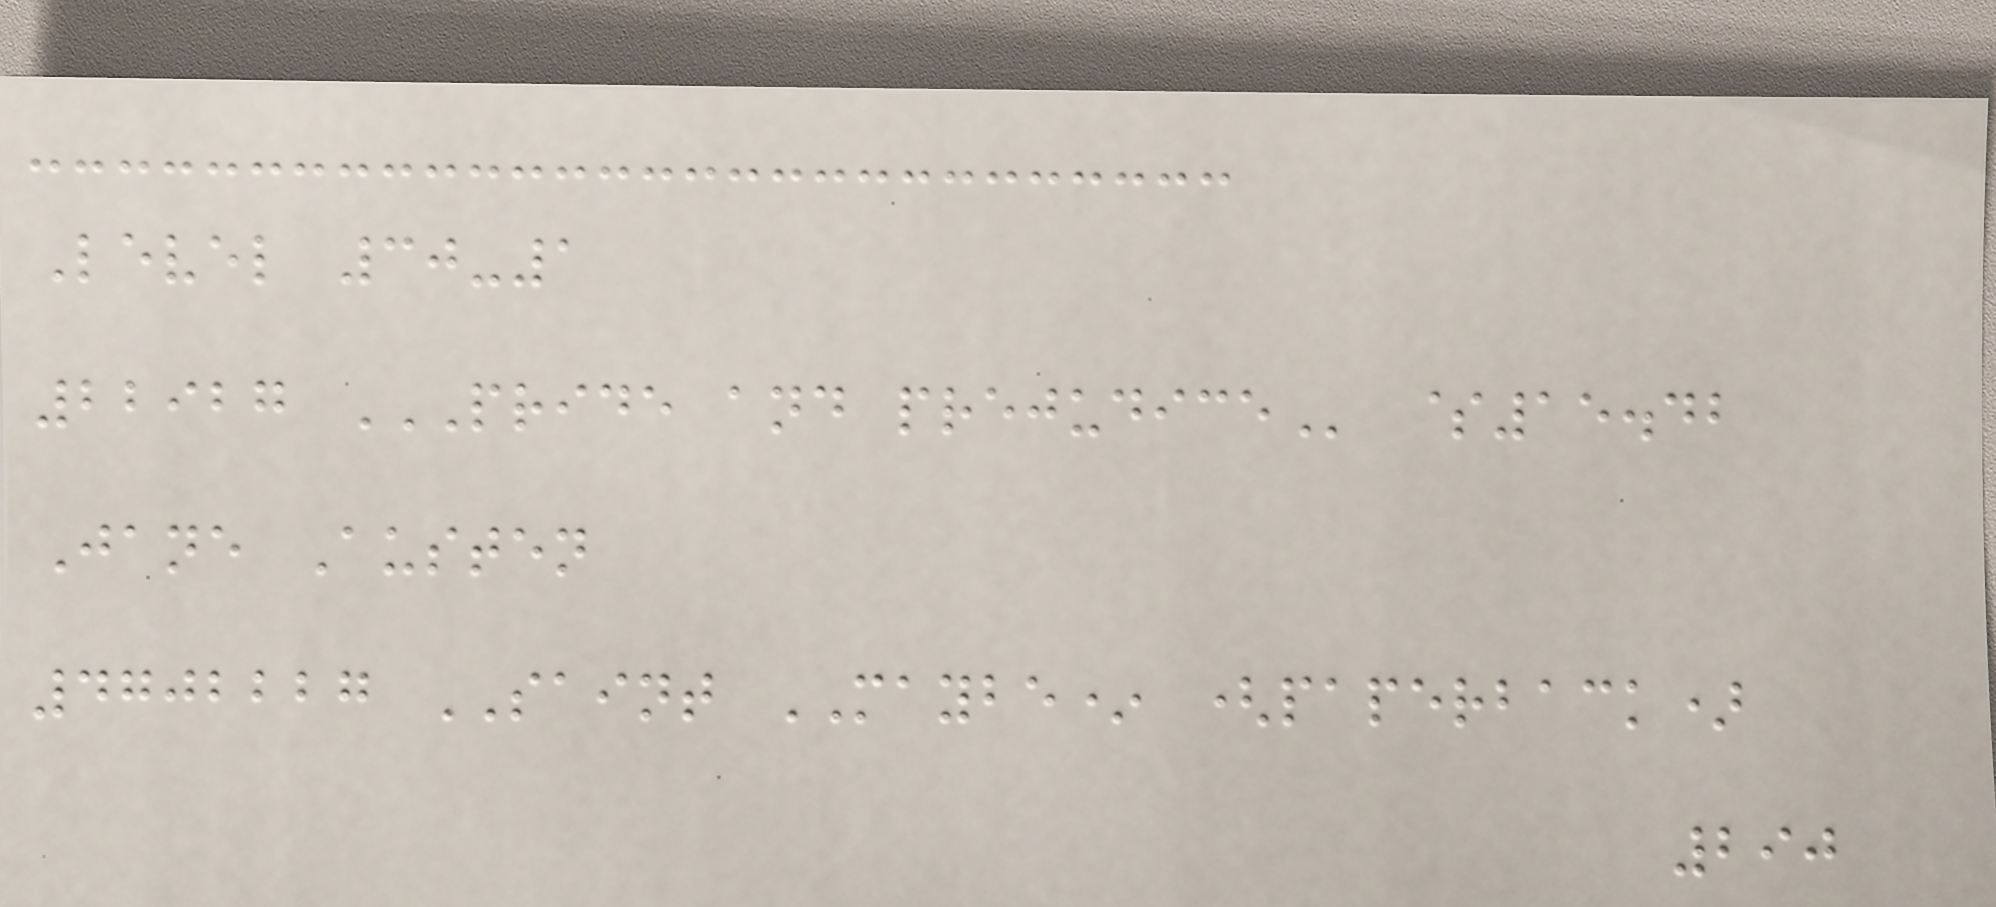Level 30-1
22927 PRIDE AND PREJUDICE $15.42
Jane Austen
4702227 SAINT MAYBE* (paperback)
290
